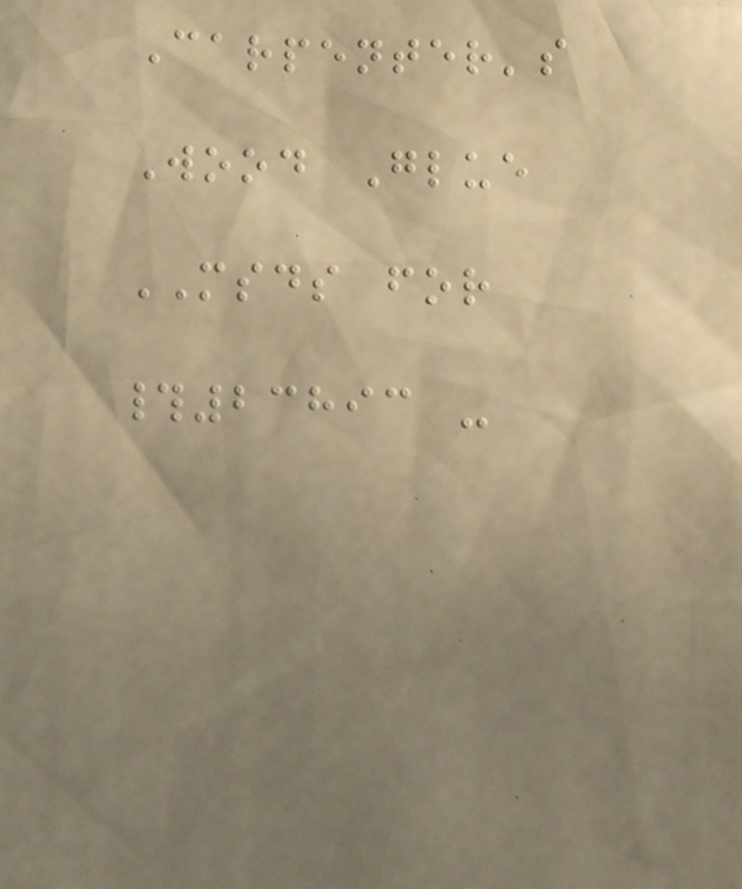Carpenter's
Wood Glue
MSDS for
#23893 -
